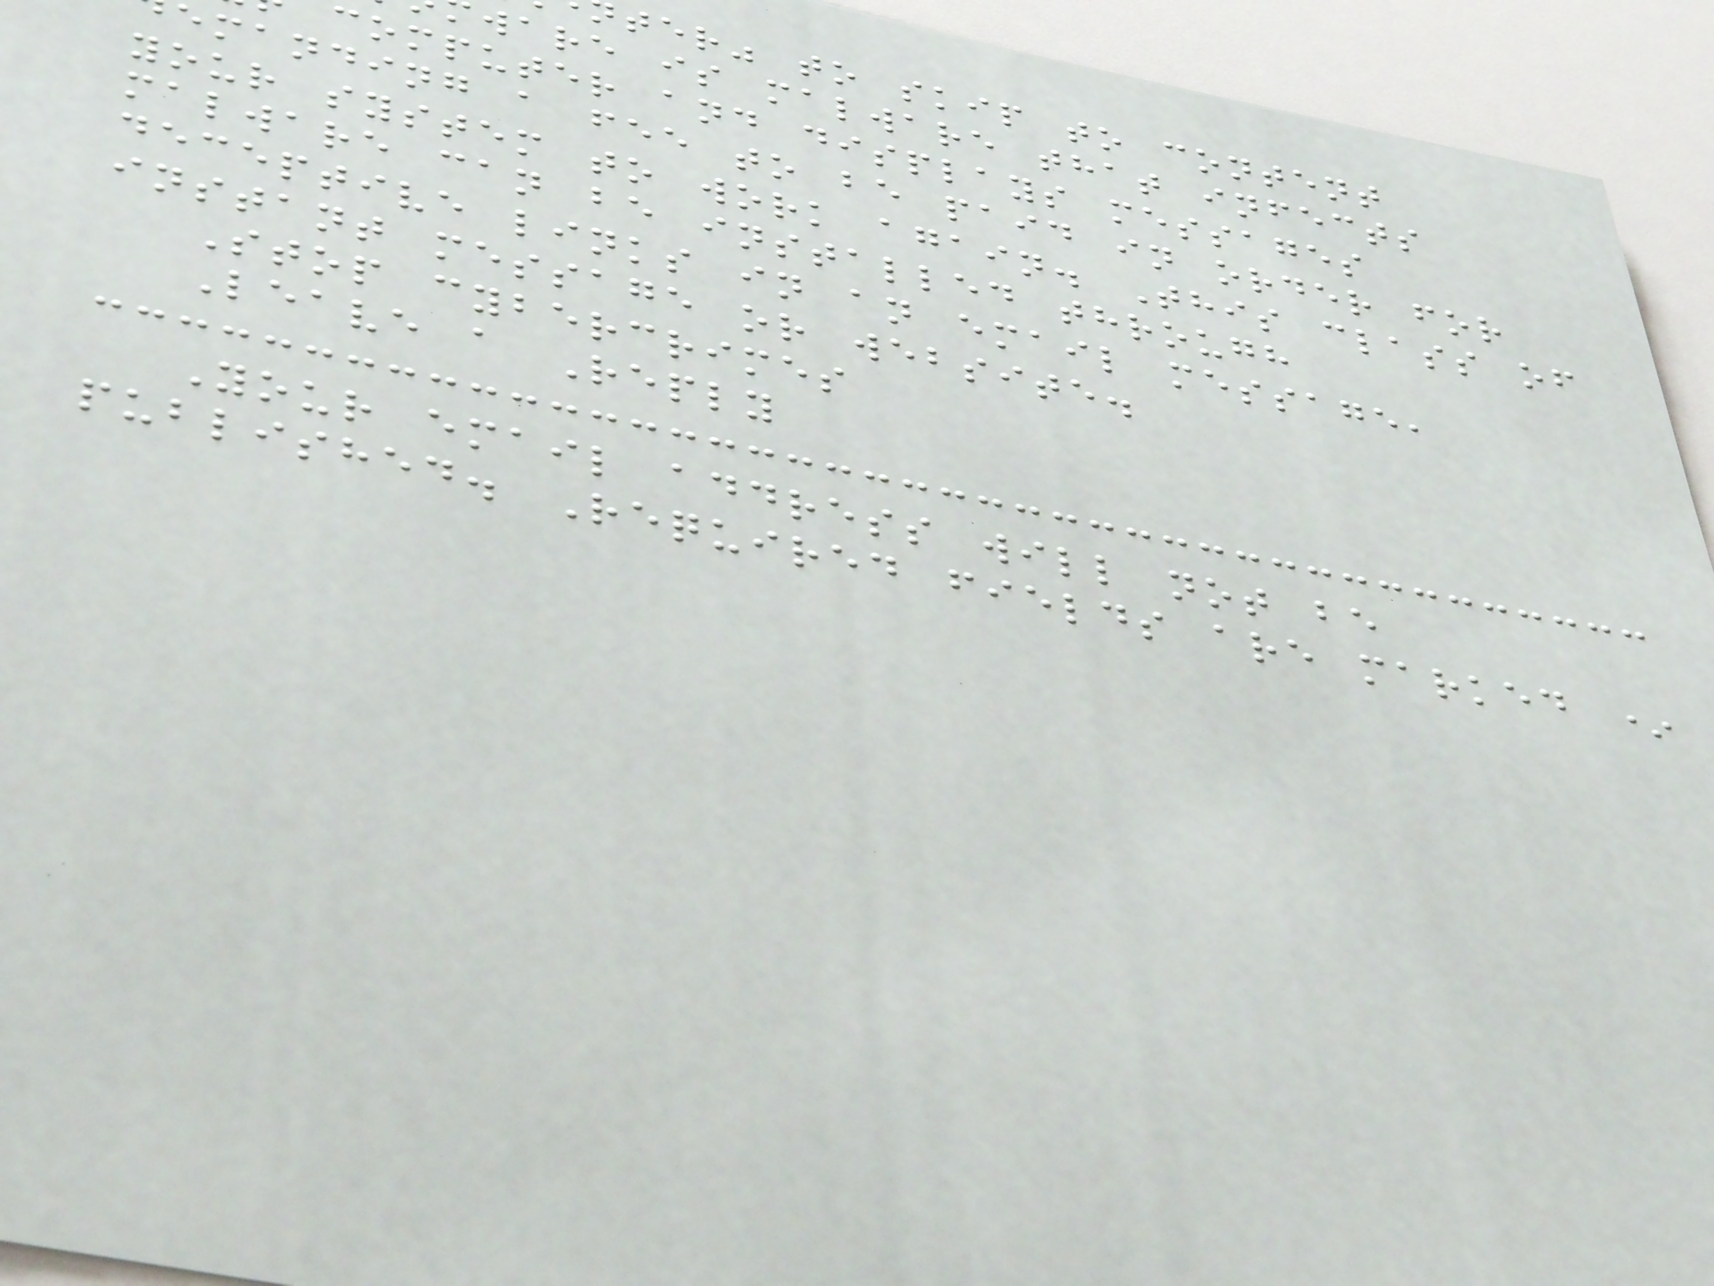ter" to skip to content
ware is malware that infects
computer and displays messages
emanding a fee to be paid in order for
your system to work again. This class of
malware can be installed through
deceptive links in an email message,
instant message or website.
Stop cybercrimes
Leave a Reply
Your email address will not be
published. Required fields are marked *
